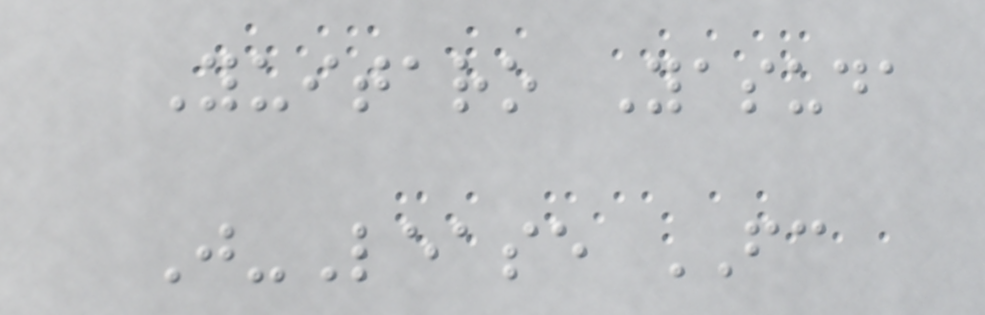Yuitaro Yasuda
J-Lease FC
